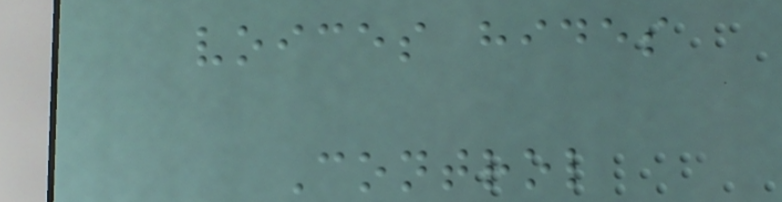voices hides
Control
